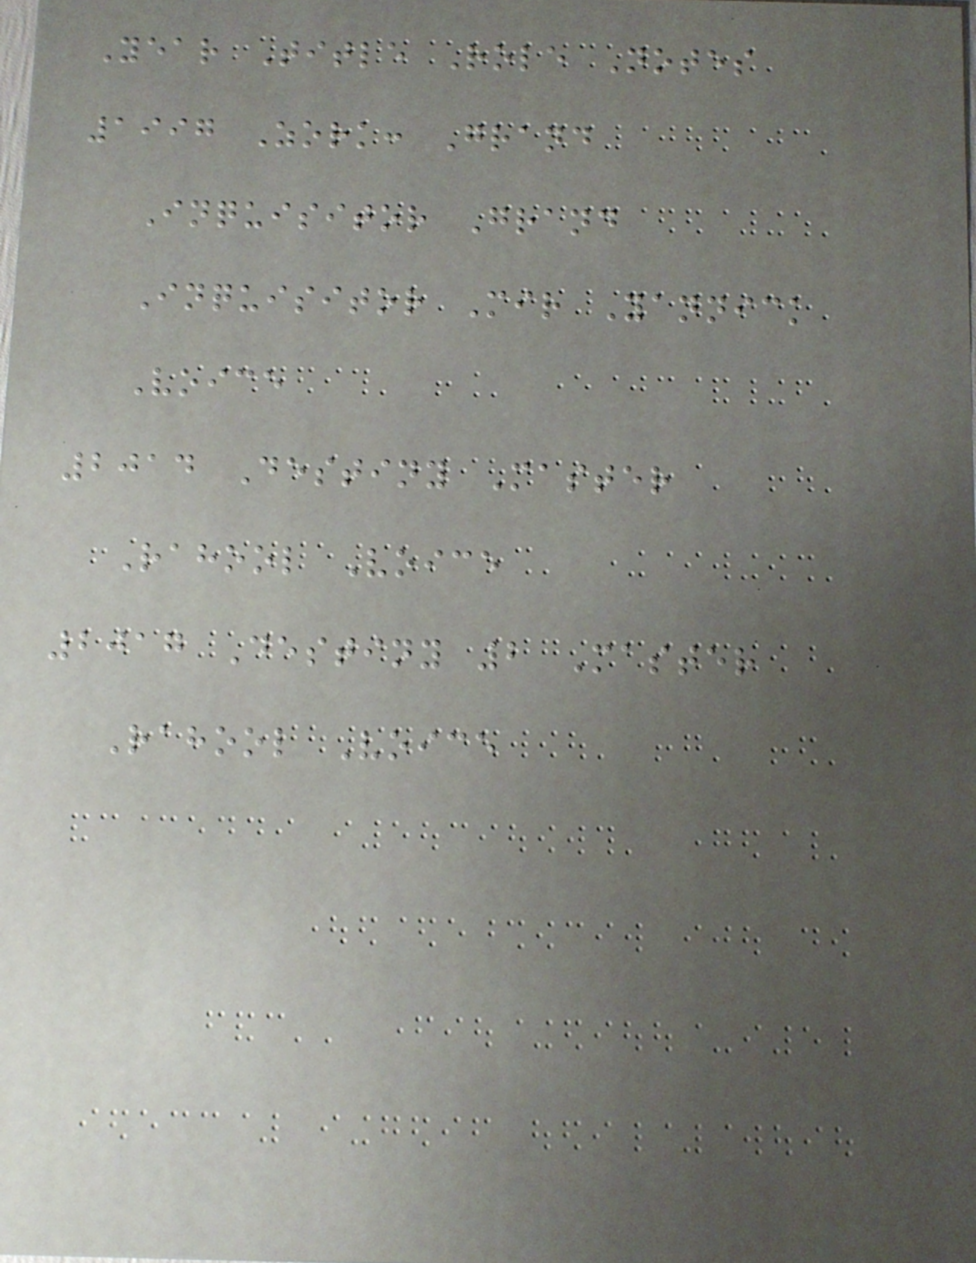Year Title Role Notes
1997 Zork: Grand
Inquisitor Grand
Inquisitor Mir Yannick
Voice
2014 Destiny Master
Rahool Voice
2017 Destiny 2 Master
Rahool Voice
